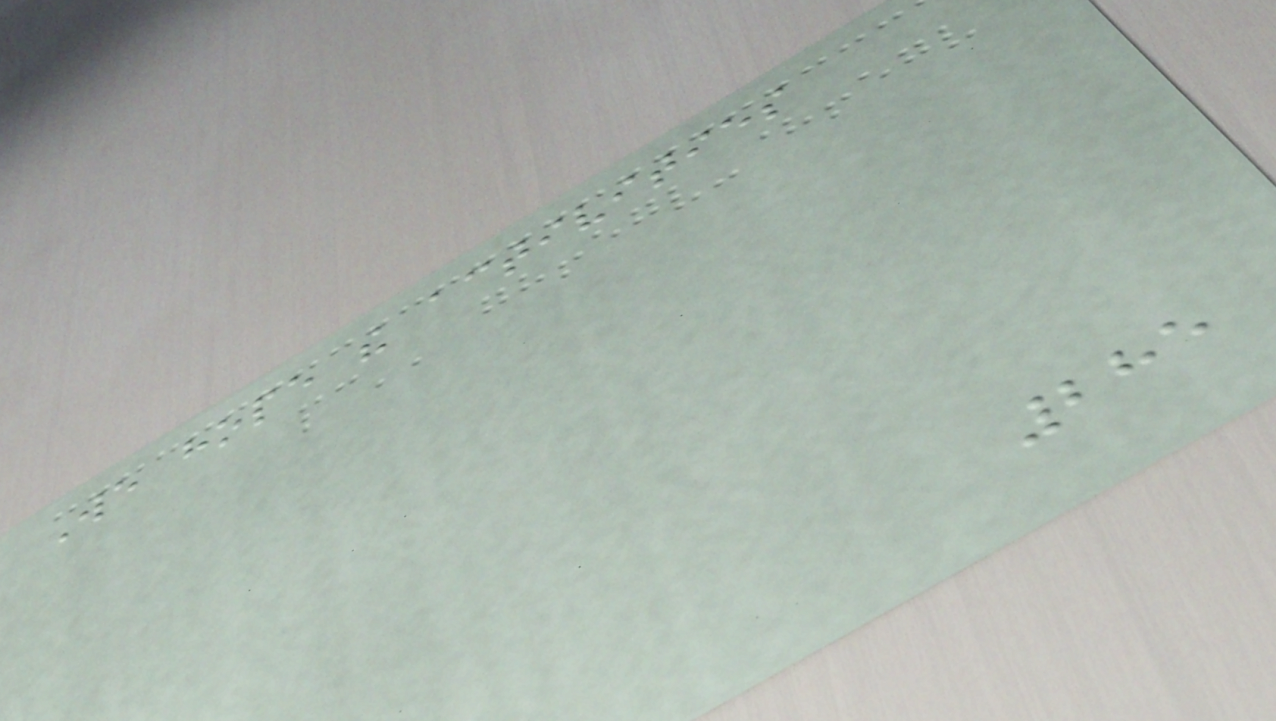We hope the activities
285
